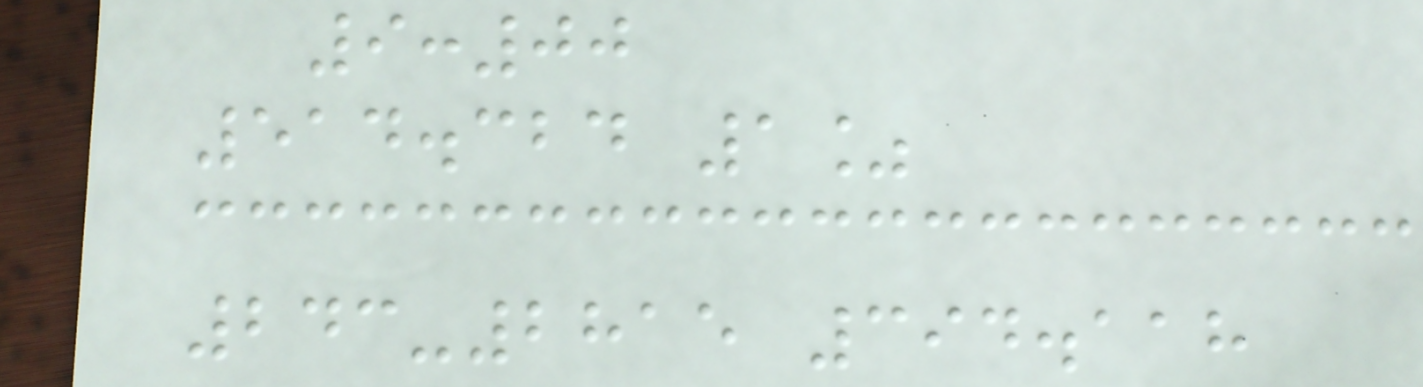9:00
514.324 1%
243-2815 394.118
